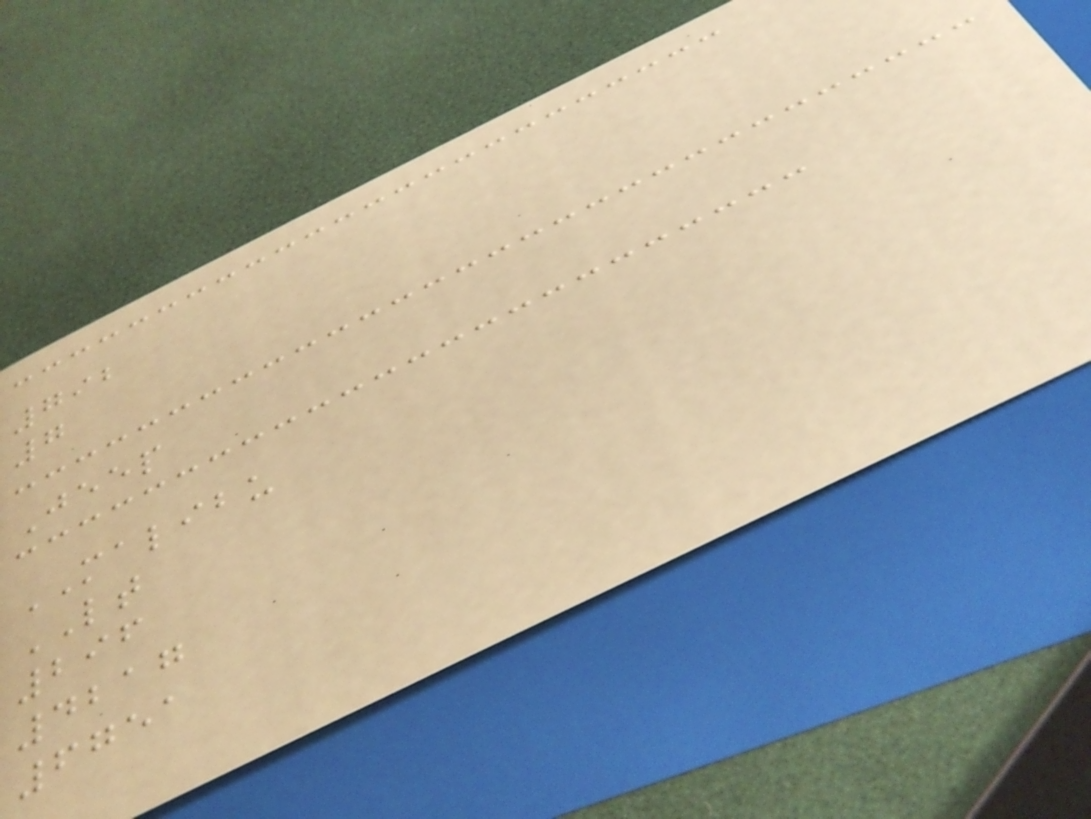792
7
Jeep
MALIBU
LT
296
4217
6751
